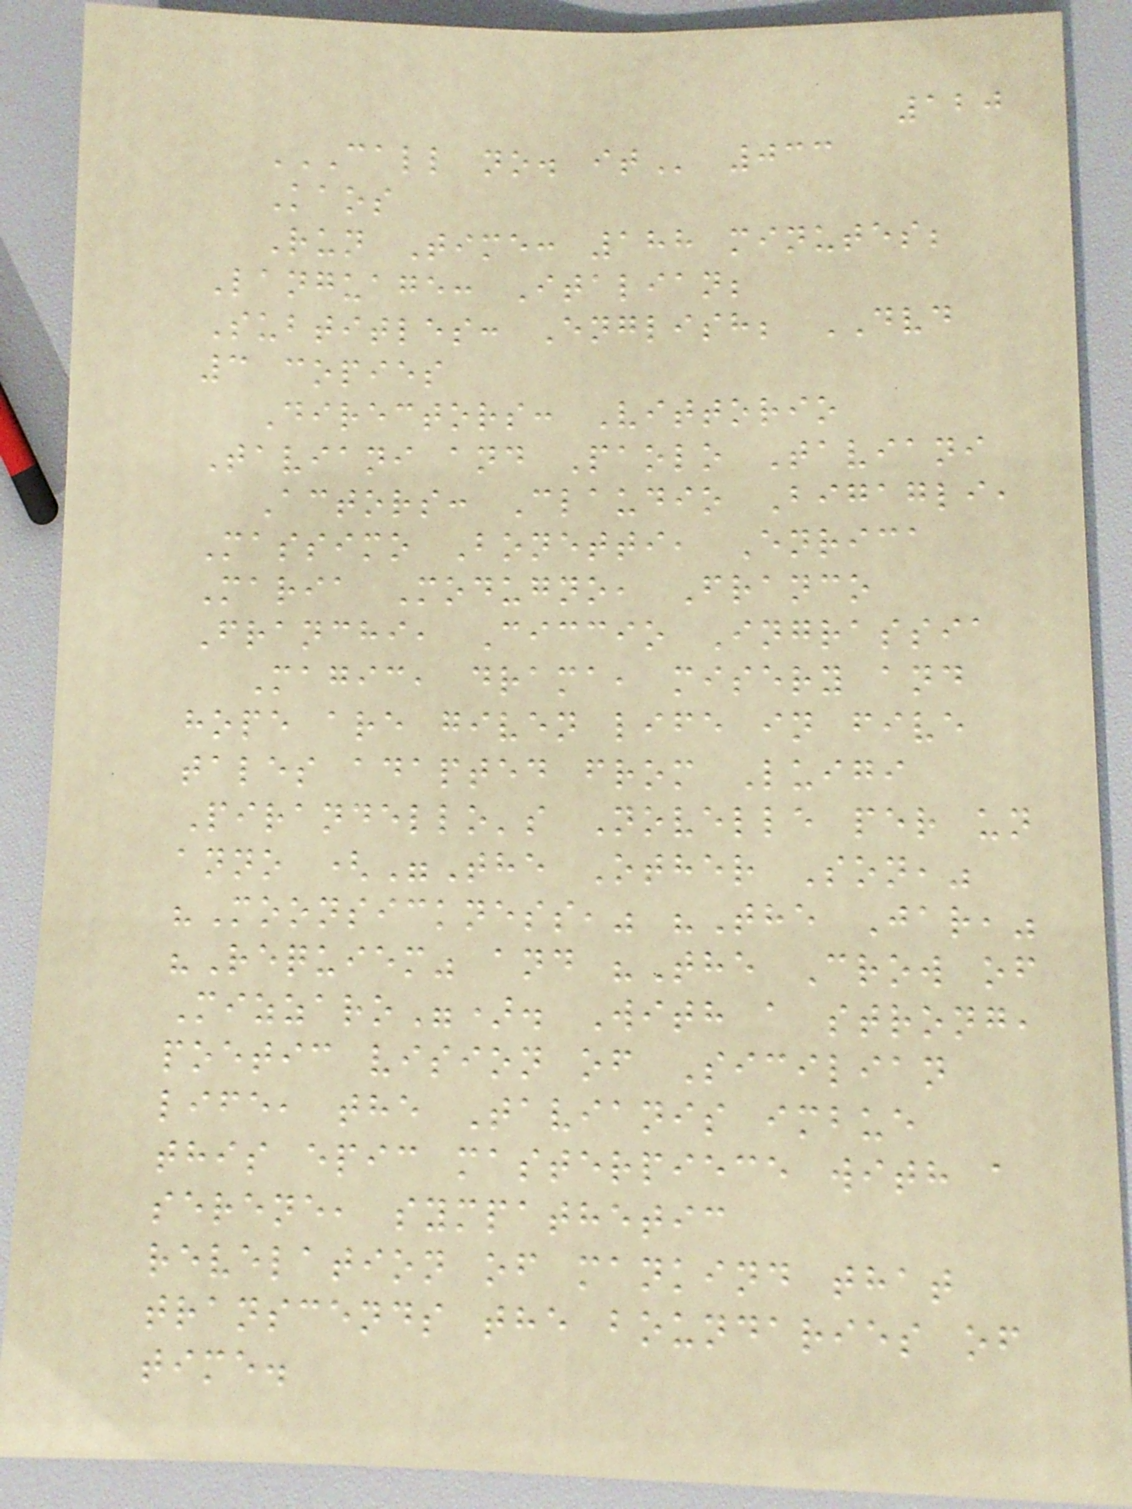120
CALL NO. IT 033
Kaos
Run Time: 188 minutes;
Language: Italian;
Subtitles: English; DVD
3 copies
Directors: Vittorio
Taviani and Paolo Taviani
Actors: Claudio Bigagli,
Massimo Bonetti, Enrica
Maria Modugno, Franco
Franchi, Ciccio Ingrassia
Magic, drama, misery and
hope are given life in five
tales adapted from Luigi
Pirandello's Novelle per un
anno ("The Other Son,"
"Moonsickness," "The Jar,"
"Requiem" and "The Crow of
Mizzaro"). With a strong,
poetic vision of Sicilian
life, the Tavianis imbue
this epic masterpiece with a
serene, sympathetic
revelation of mankind that
transcends the boundaries of
time.
